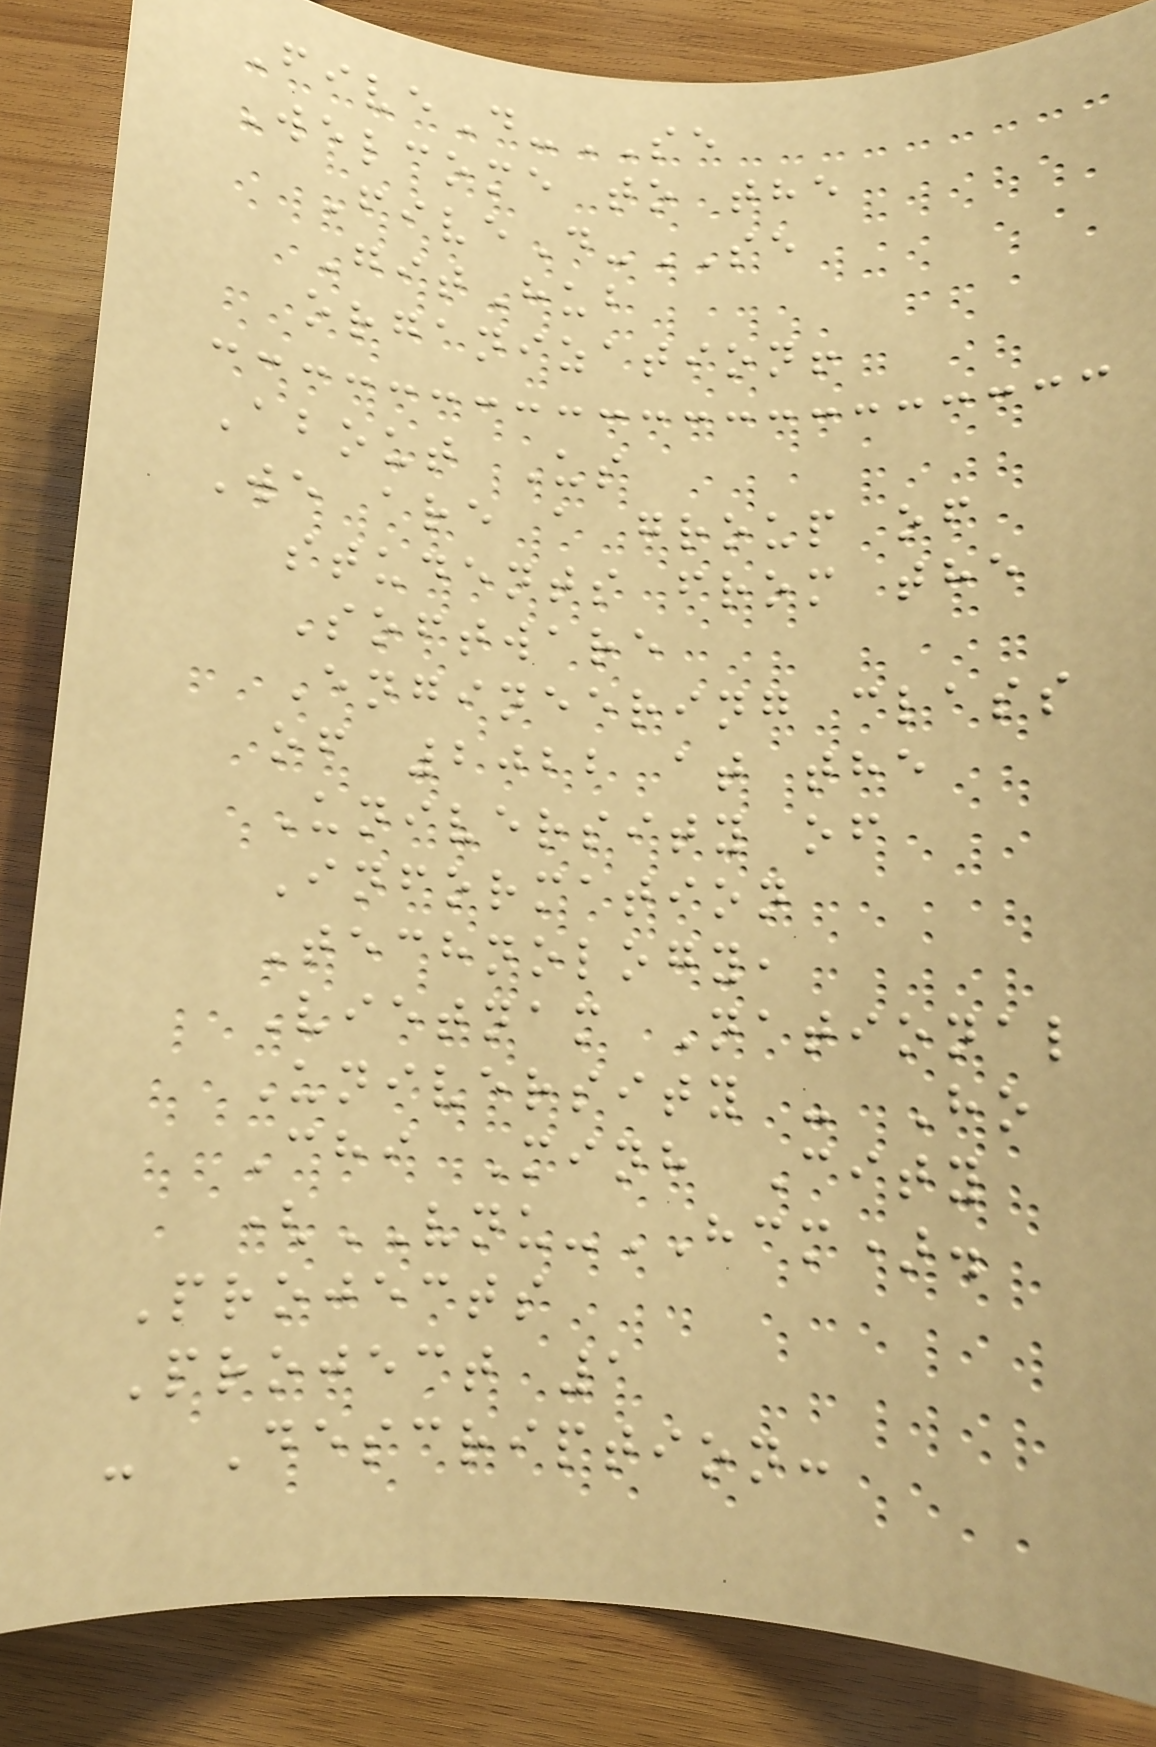FiveD-SE
Welcome to the
FiveD-SE
GitHub
organization!
About Us
We are a group of
students from the
Software
Engineering class
of 2022 at the
University of
Information
Technology,
Vietnam National
University - Ho
Chi Minh City
(VNU-HCM).
Projects
Project 1
- Description:
